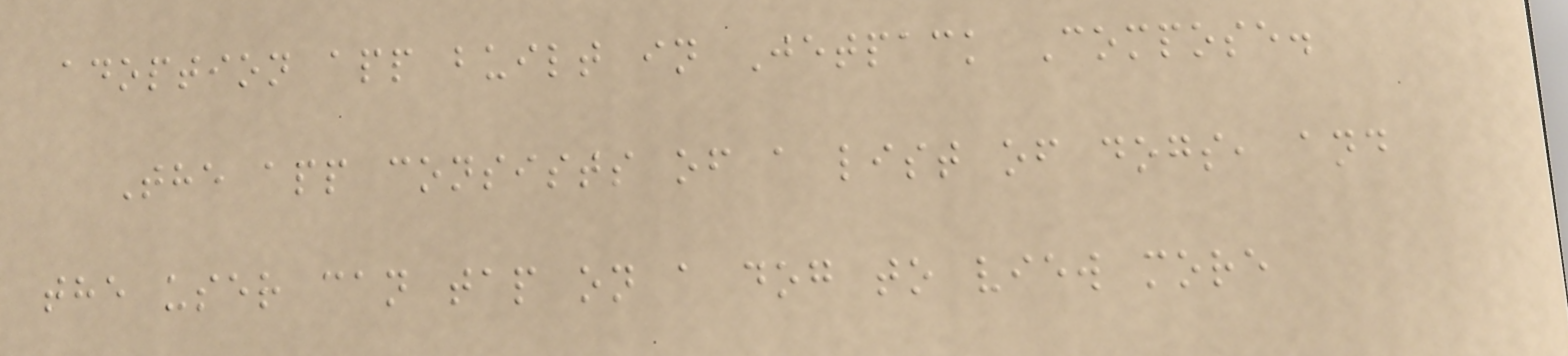adoption app built in Jetpack Compose.
The app consists of a list of dogs, and
the user can tap on a dog to view more
